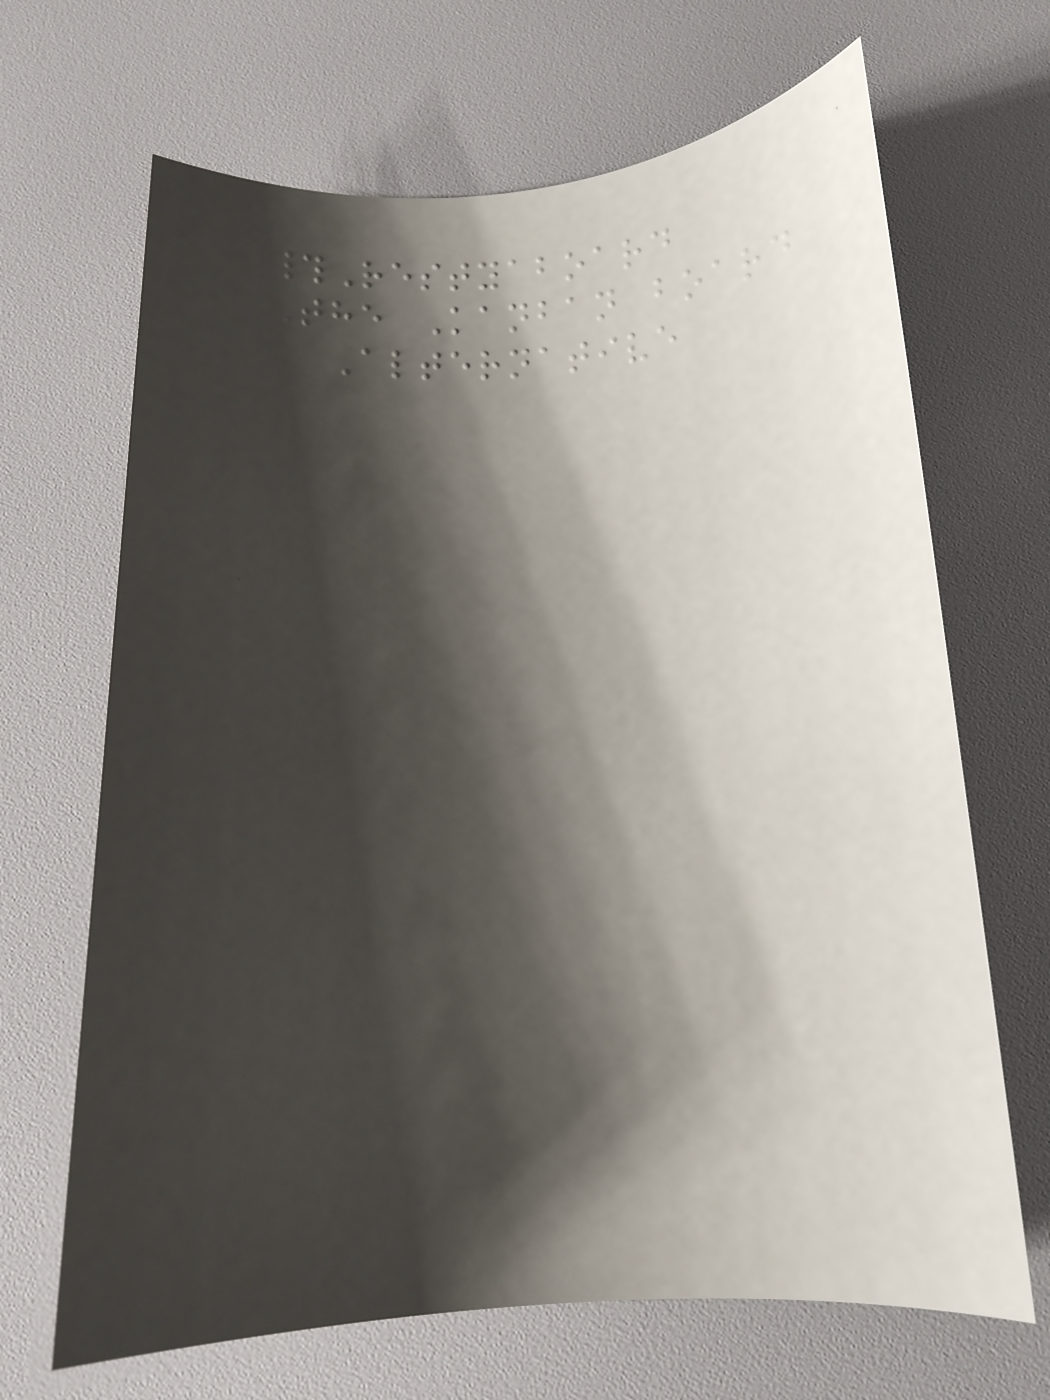#Restyaboard
The Kanban board
Alternative
